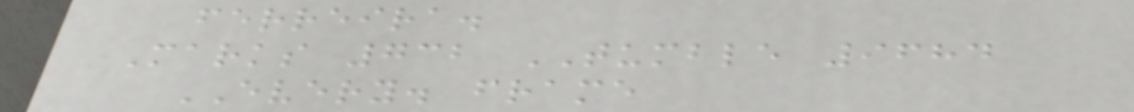ferreira.
Marks 732 TUMBLE 9684
EVERY. frame
